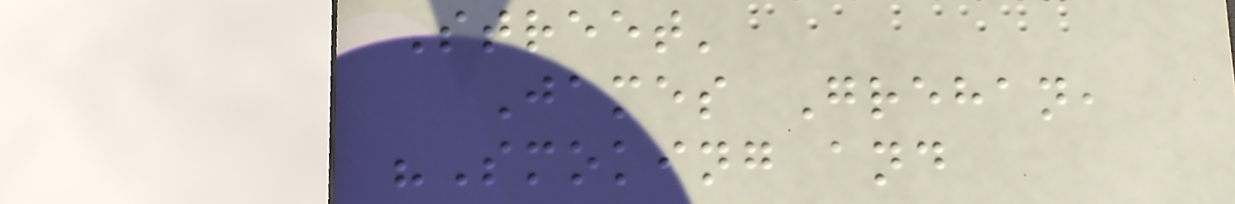Street'
James Grehan,
"Smoking and
